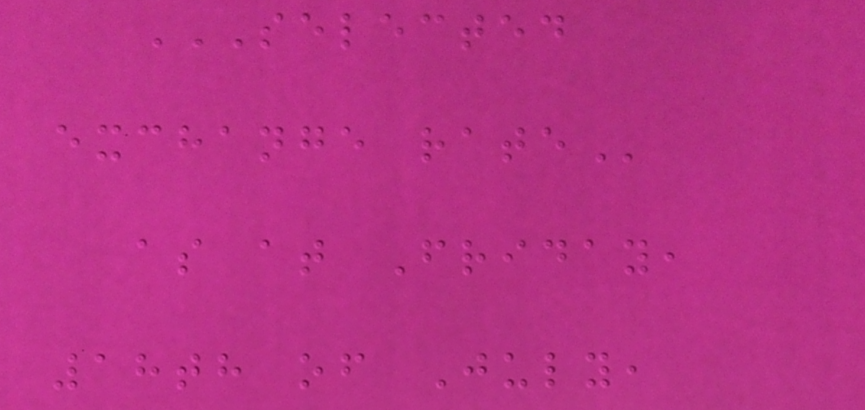SELECTED
EXCHANGE RATE
as at Friday,
18th of July,
